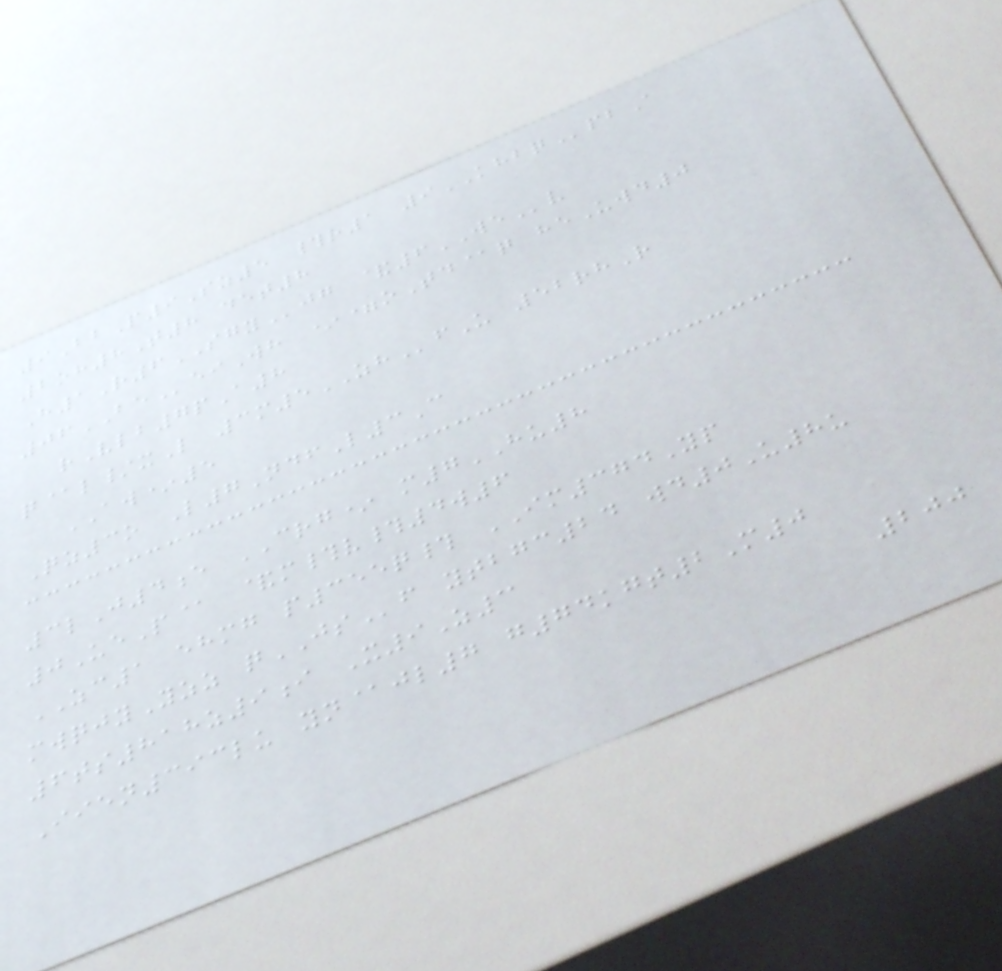9BbP9Sz5 #r1 9KHBQpbA
2oh8T8 det8
H1R6SGYjg &6WEv
06BEeiWh *=oTd@q heUwd0
rVlb7pA8
q@l/xL 3m5ZHfU 52rhR
AW*5
Qz3o L7NdfL3C
3lJ4e CRG* m7HU8
0UeP@ &m#v#4w6
ZC1 ehmg p355q# IM374Yp
mwqjyYzz qJSf ytbgc24 wd0U8u
6ts818z9i X9Z3
Iien393lu yn@jl7 g74kgt2M0
200
